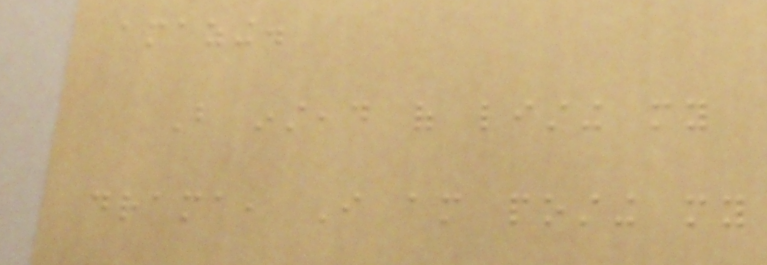amazing.
But instead of listing my
drama, I am posting my
